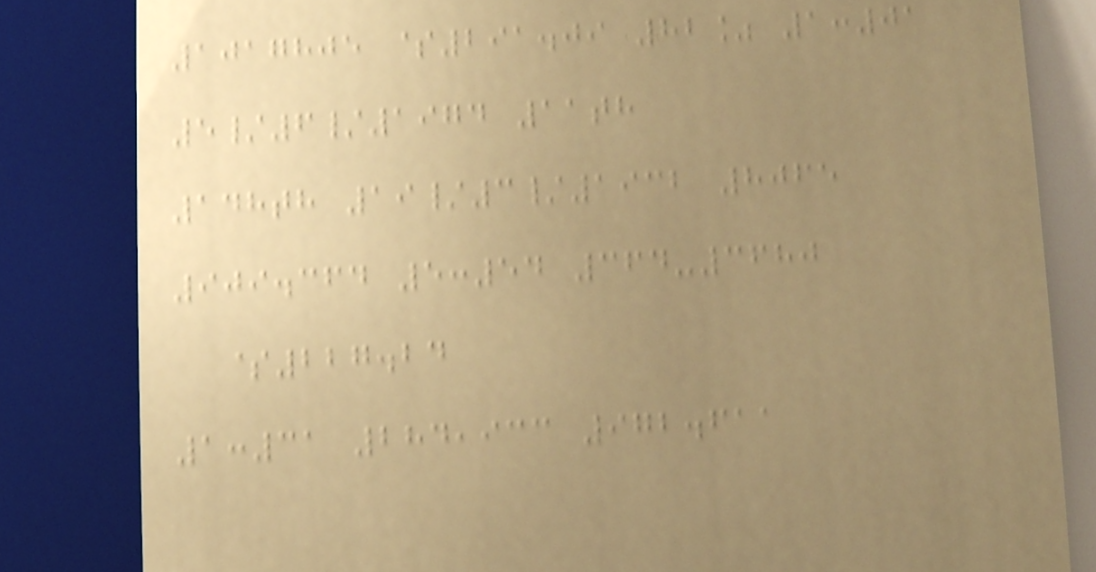1017805 $291.09 82% 1:01
5/6/1974 11th
148th 19/3/1932 8065
909.364 5:54 364-3680
$227.24
1:31 284,933 972.611
